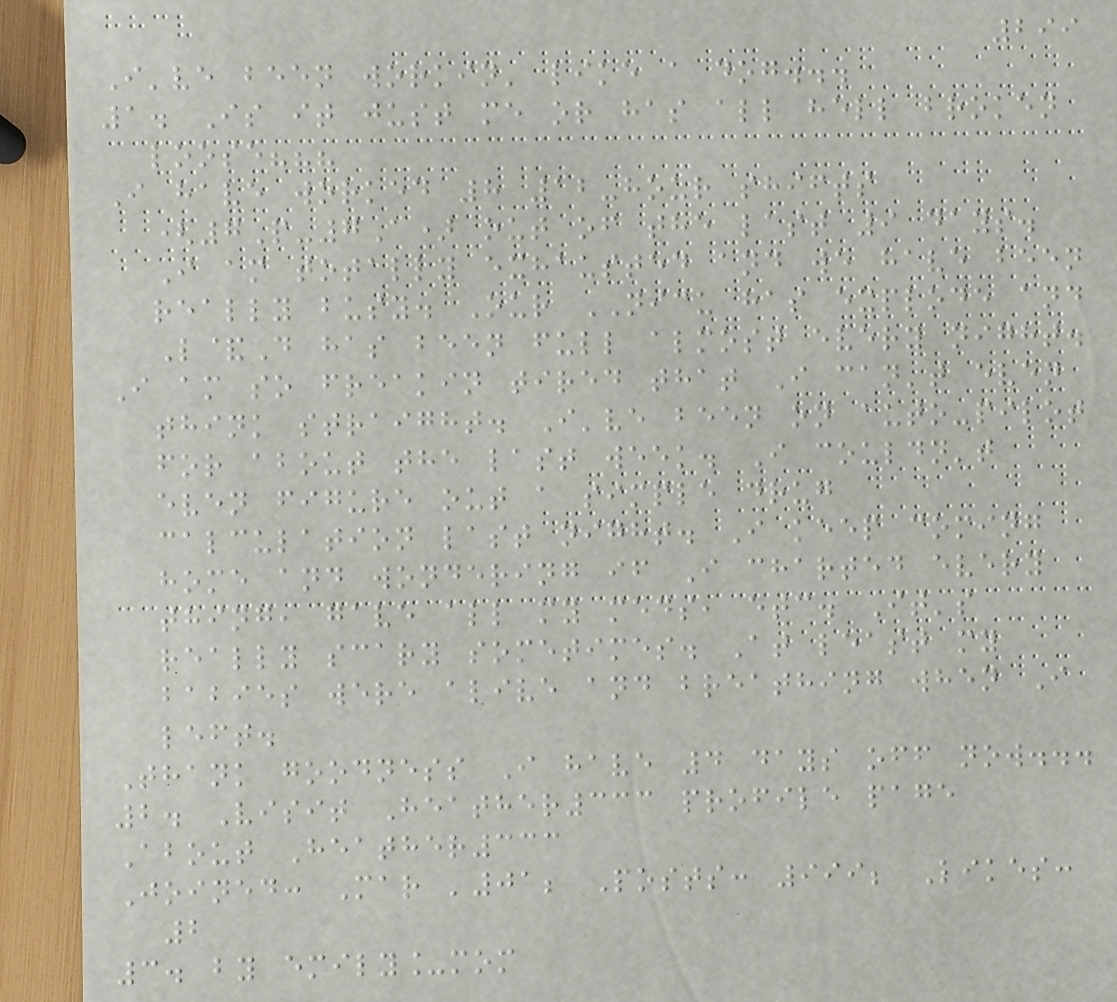299
I've been workin' like a dog...
1. Is it just me or has all hell broken
loose???
I have worked 8 12-hour shifts
(7P-7A) out of the last 9 days.
I am totally exhausted and we have been
really busy. Our NICU has explode and
L&D has been full almost every night.
I am so freakin tired that I can't even
think straight. I've been on auto-pilot
for about the last week. I couldn't
even figure out a simple drug
calculation last night. I keep coming
home and wondering if I charted every
thing, gave all my meds, etc. It's
really scary sometimes. At least my
babies were alive and breathing when I
left.
Thank goodness I have 4 days off now...
2. Visit Heather333 profile page
About Heather333
Joined: Mar '01; Posts: 999; Likes:
2
3. by emily_mom
